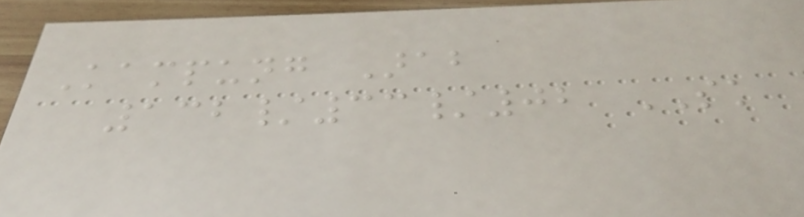Kampung Arab
132/33/02 SK
